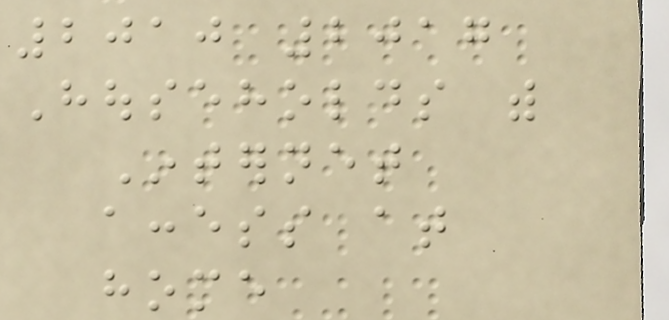2010 2017
Households with
Internet
access at
home
